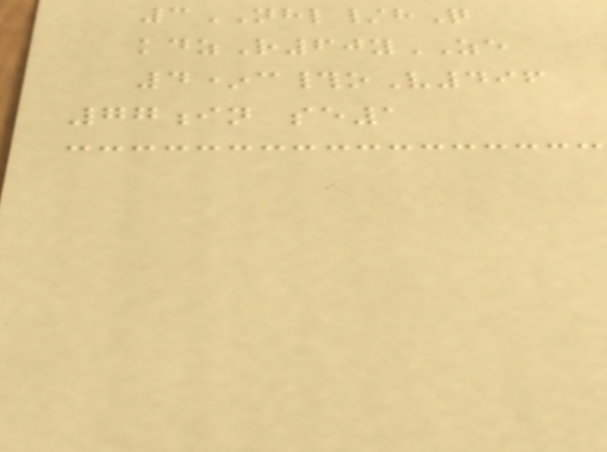3NHL/hQ
kdzR60yZE
4*c#oV496
77in se1
